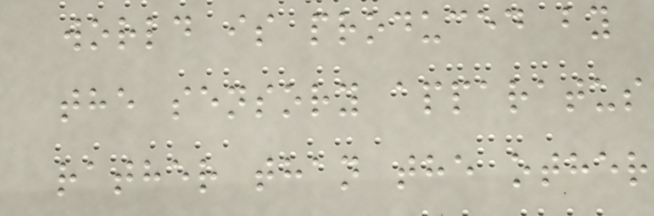world is produced by
the sensory apparatus
rather than the other
